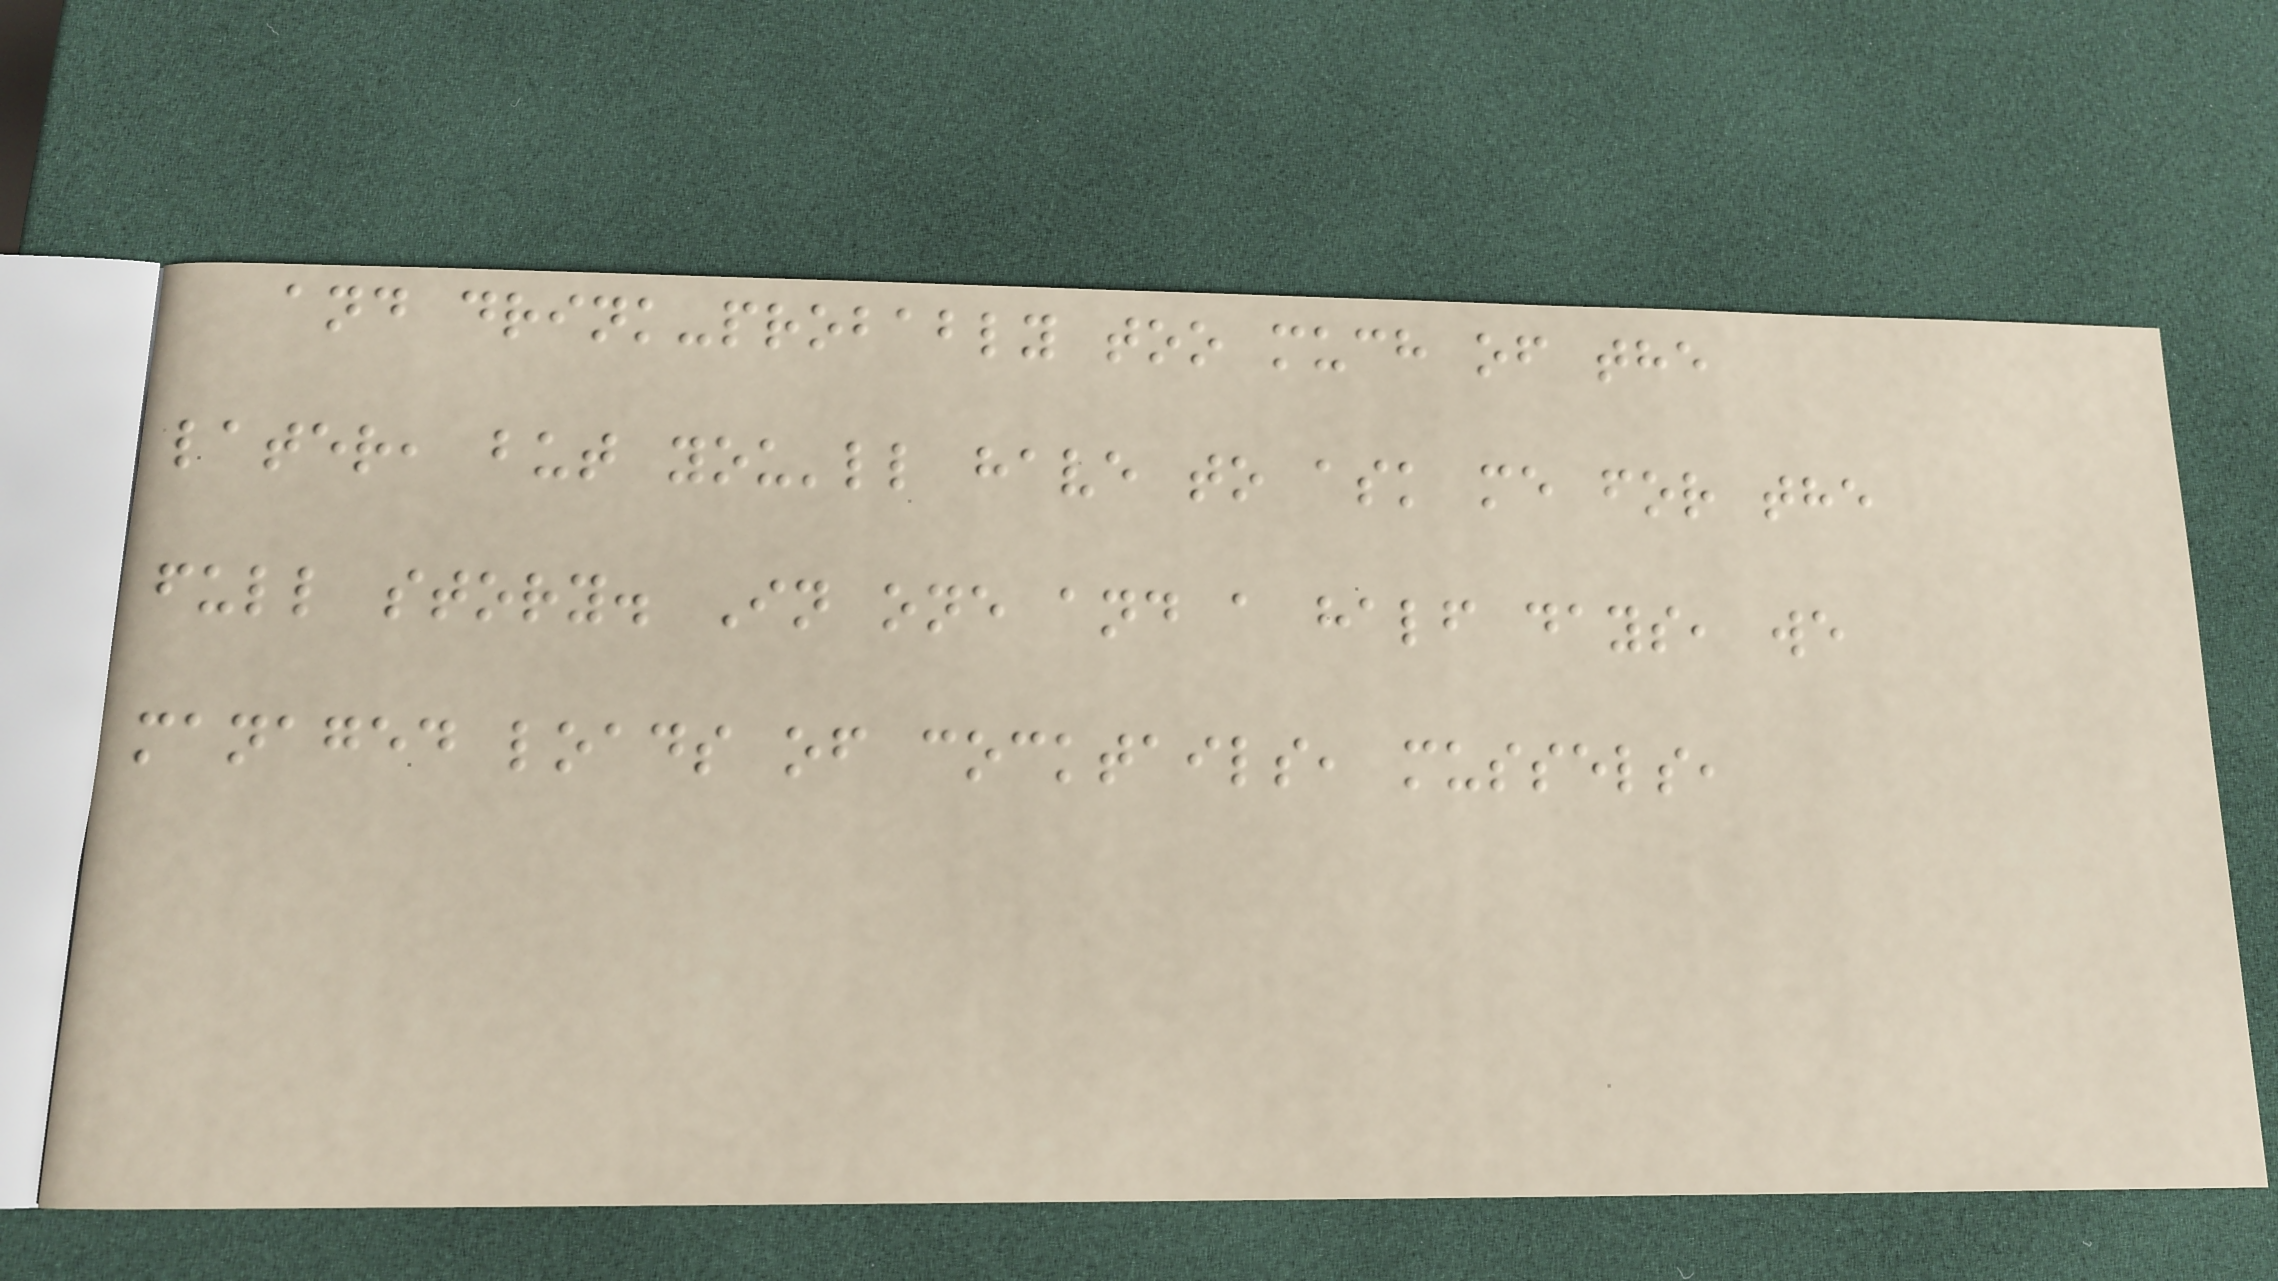and drink-probably too much of the
later, but you'll have to ask me for the
full story. In one and a half days, we
managed loads of cocktails, mussels,
